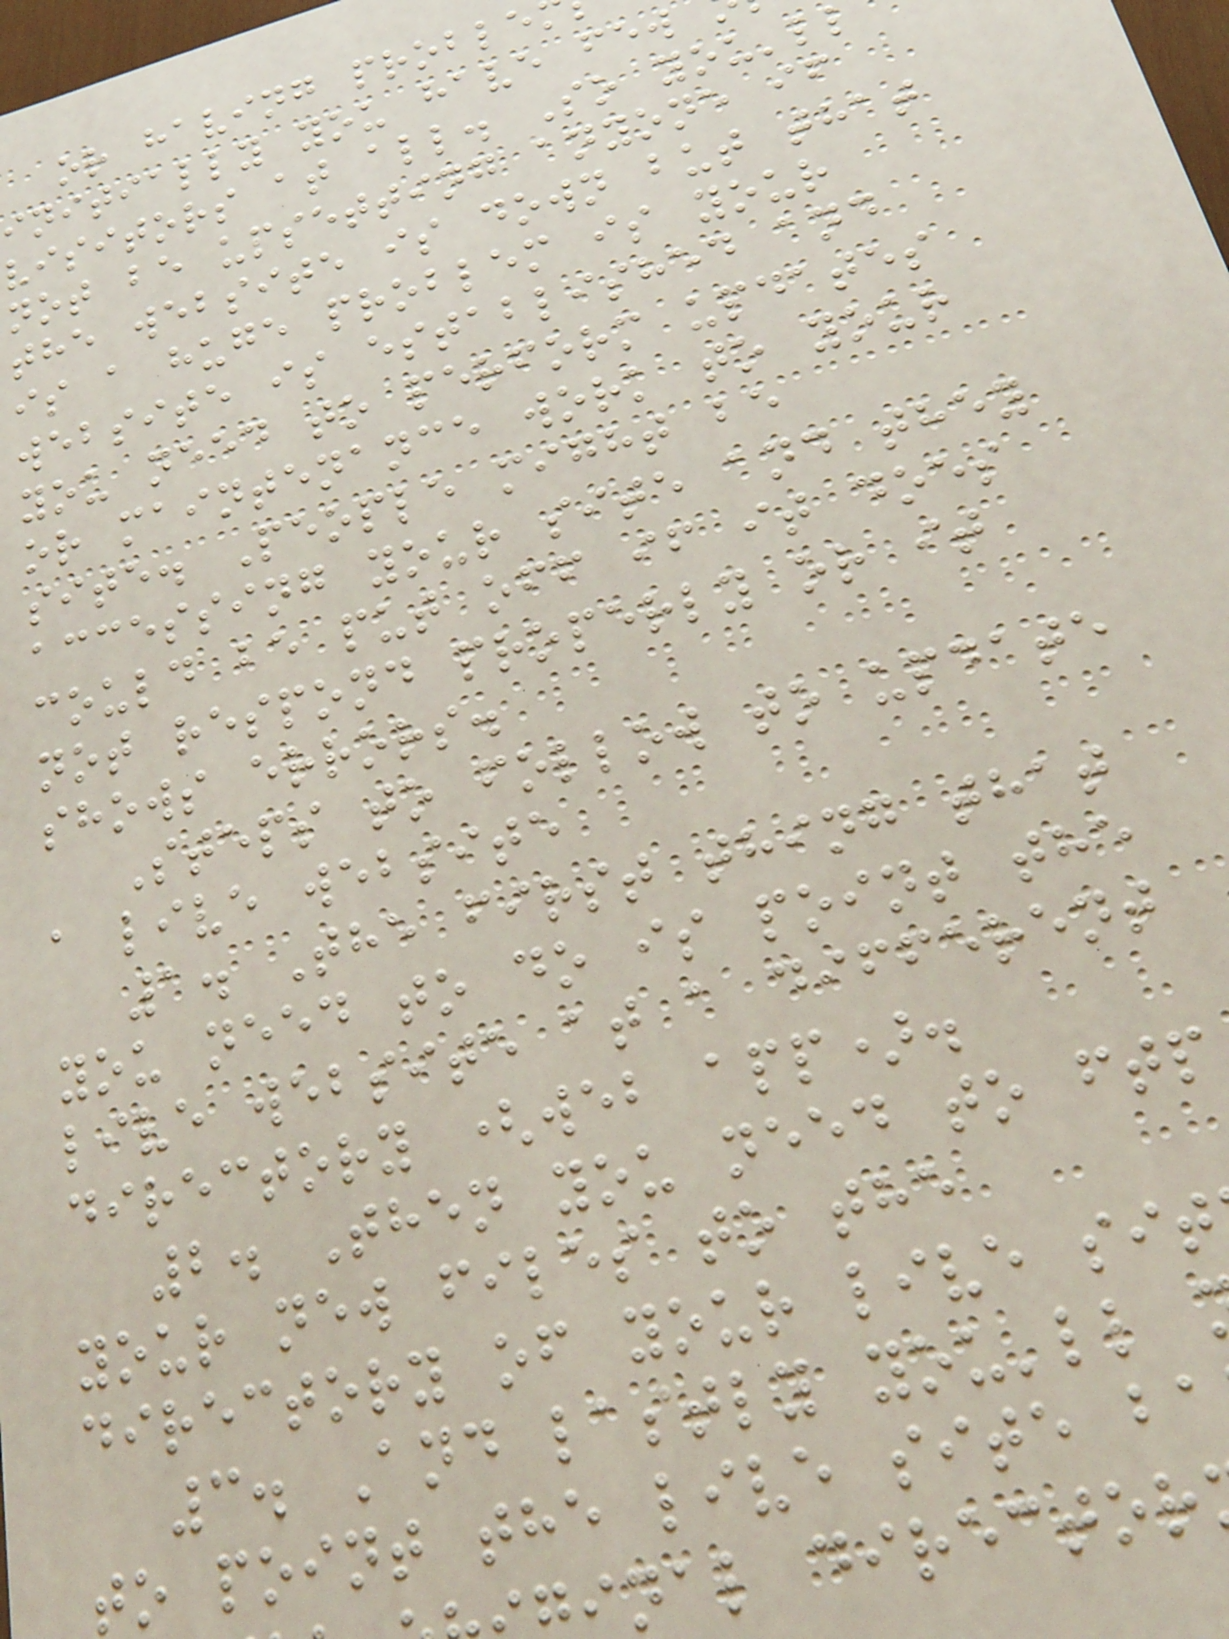or having proble
initially you have few
visitors at all. So you'l
not be upsetting anyone if
the website is down but that
is a huge problem is your
website is established and
you need to perform updates
or maintenance work to your
site. People might be
accessing your site and they
could be put off if it does
not respond properly or it
shows errors.
Steps to follow to update
a live website
1. The first thing that
you need to do is point the
live website at a different
directory (web app).
2. Then you need to ftp
your new files to the
directory of your live sit
3. And lastly you'll
to point the live site ba
inal director
